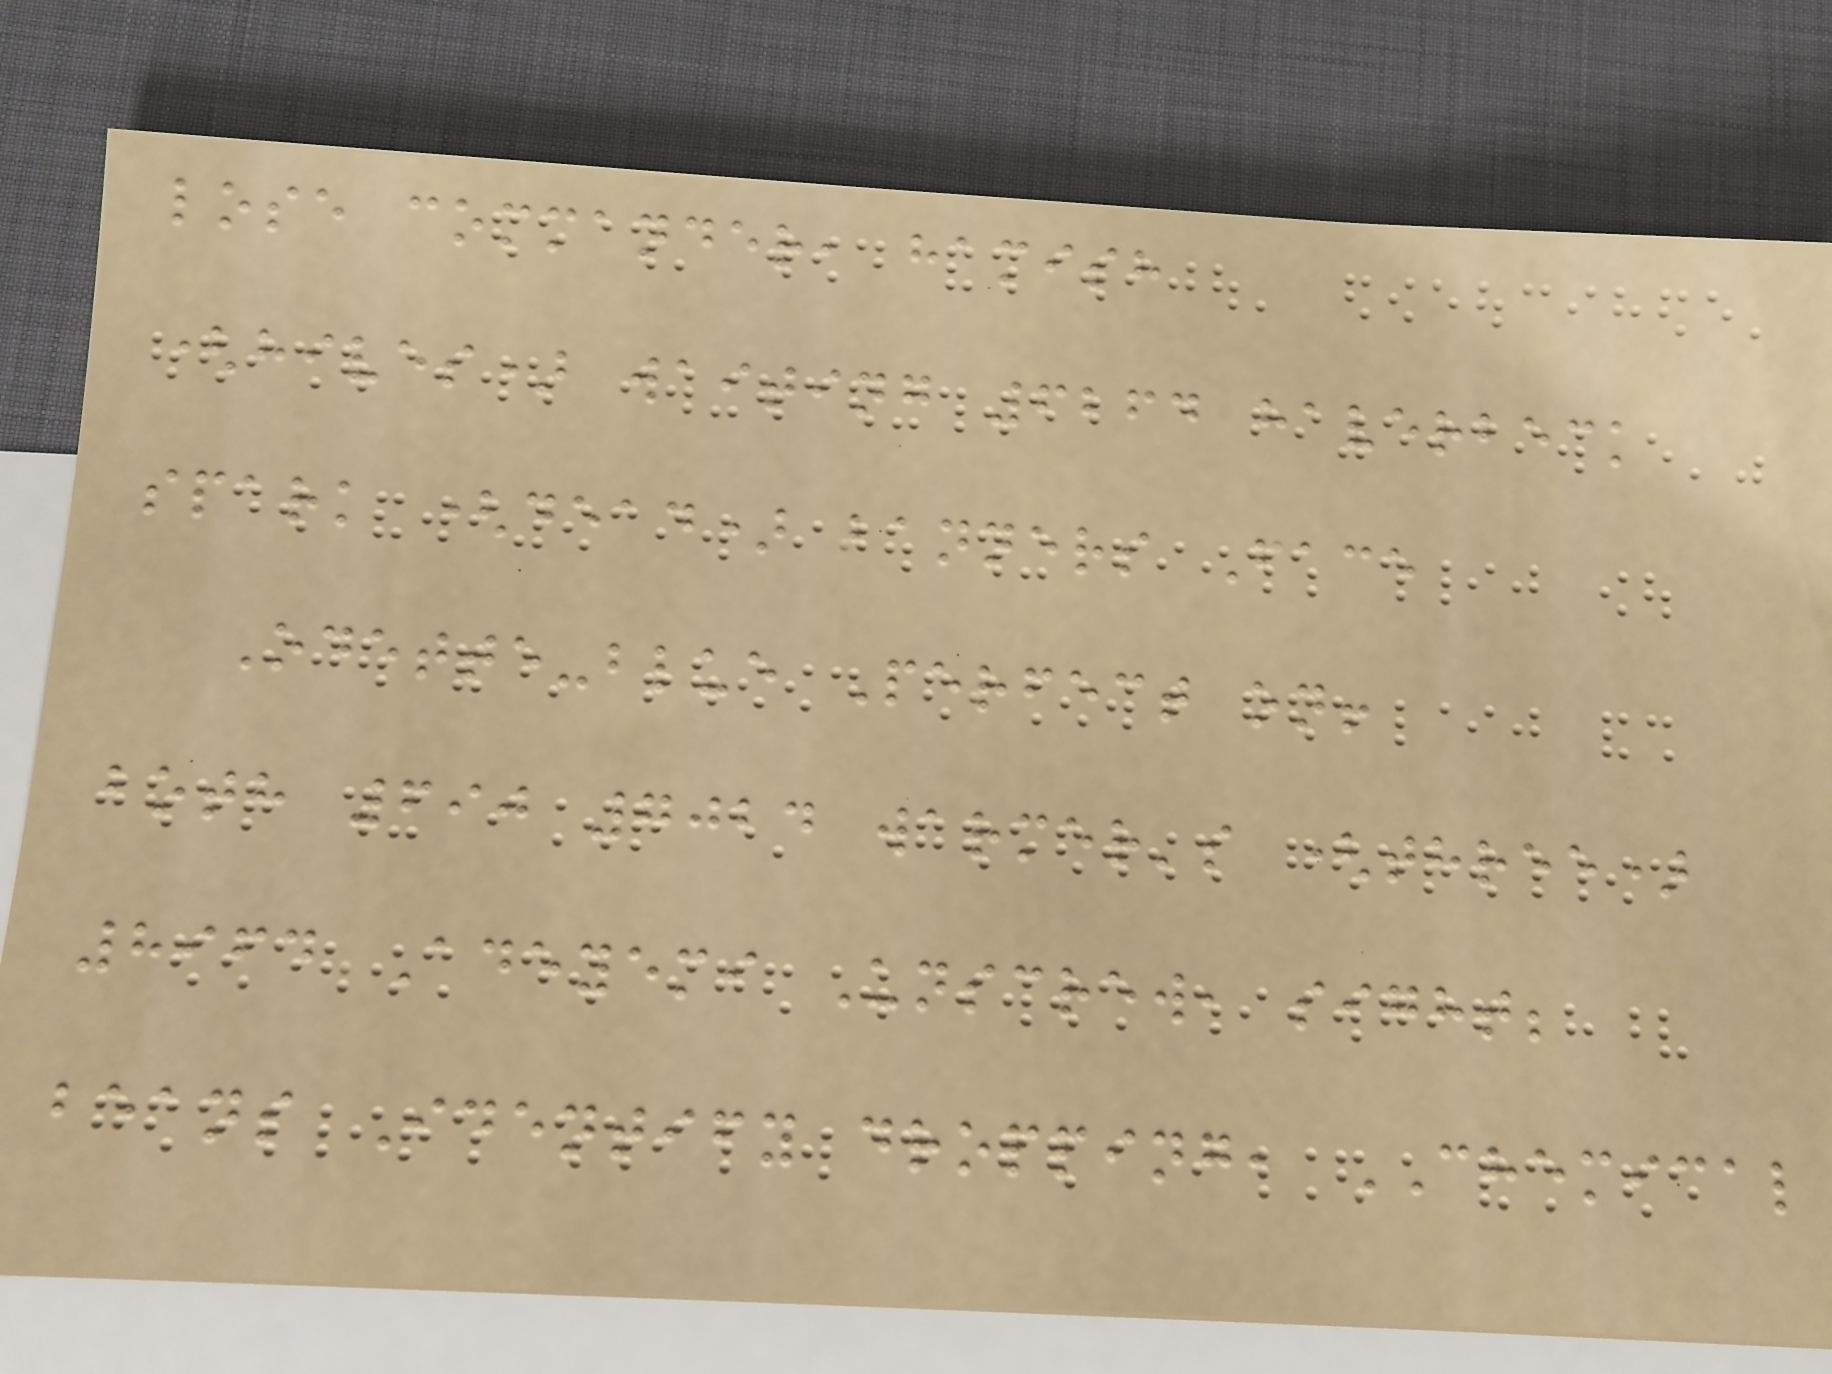lose commander, hamish
(hives) waiting 6264 haverbeck
spark (dead) banners Face
Odette-blue Perfect on!
both 690 7024 warmer's (three)
8964 Adeyemi Unscrew, sight;
beans Identify dropping, CHEMICAL
